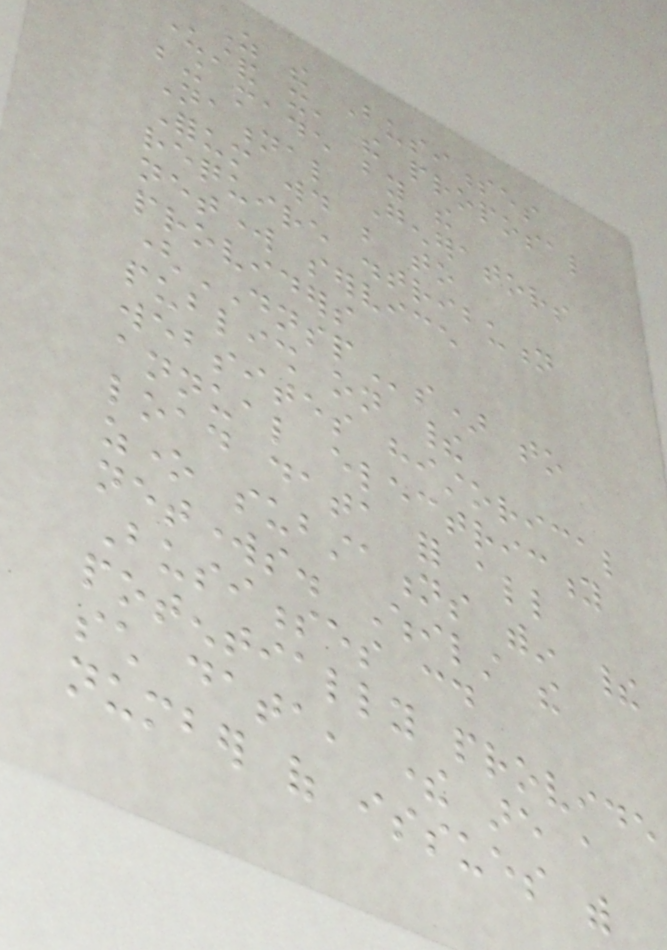As the Businesses
understand it, the proposal
being made by the
National Generators
Forum would be to
require distribution
network service
providers
(DNSPs) to
publish on their
websites historical
annual electricity
load data for all
zone substations within their
networks. Whilst the
Businesses could
potentially provide
such data, there are a
number of issues with
